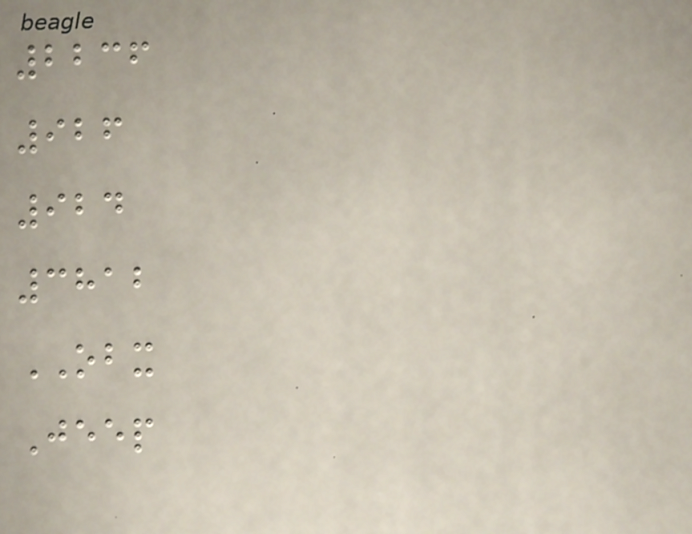2236
926
924
3812
OBX
Jeep
